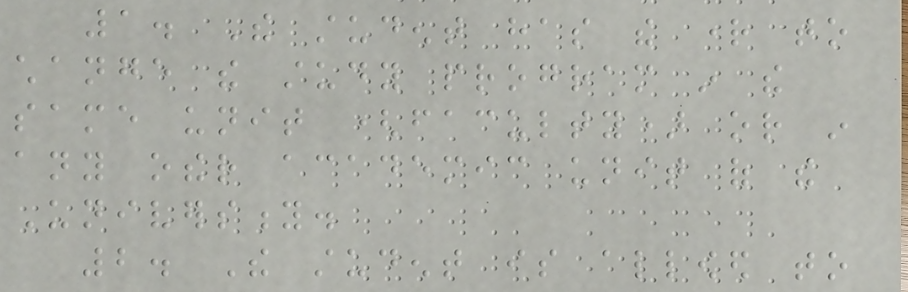1. The student has the right to
change the study program in the
same unit (faculty) or in
any other academic unit of the
University.
2. The student is allowed to
